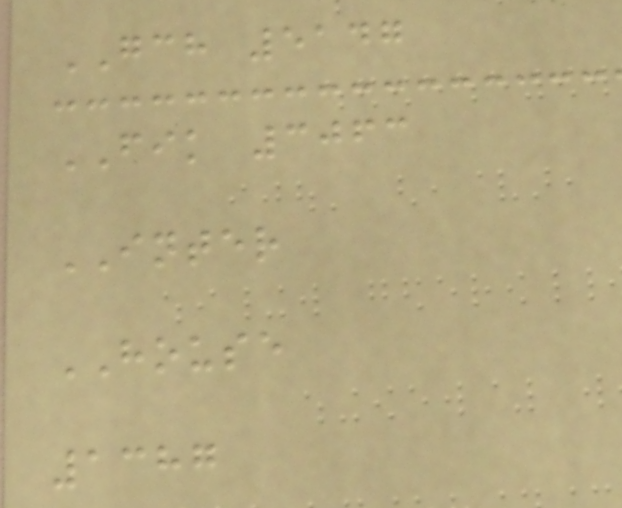GCH 5147
FIK 3063
INTER
HOUSE
1387
